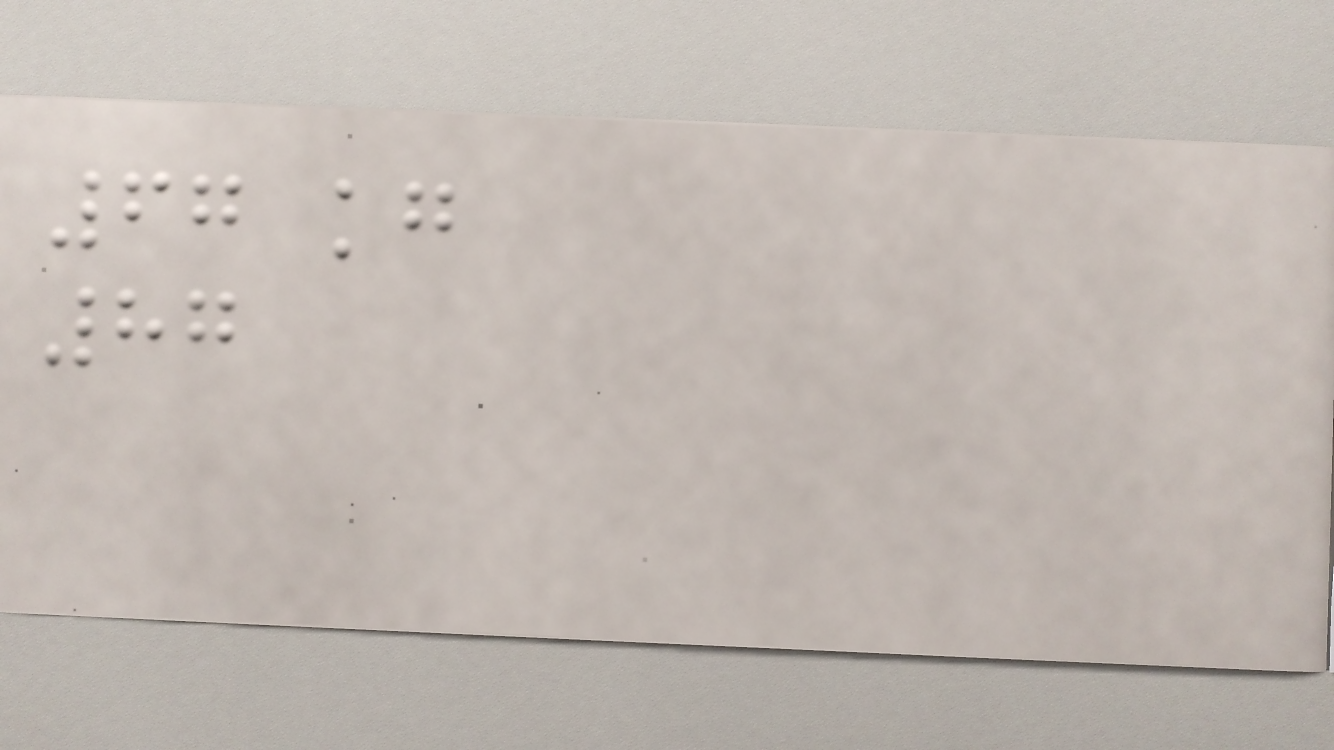67 kg
87
